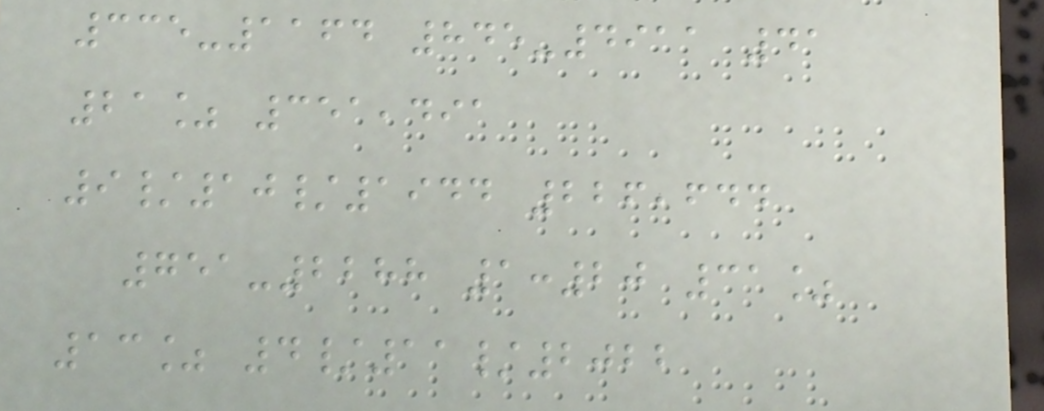335-1164 845-4911 41
21% 351,491
9/10/1944 226,644
751-2288 1:20 31%
13% 4/11/2022
